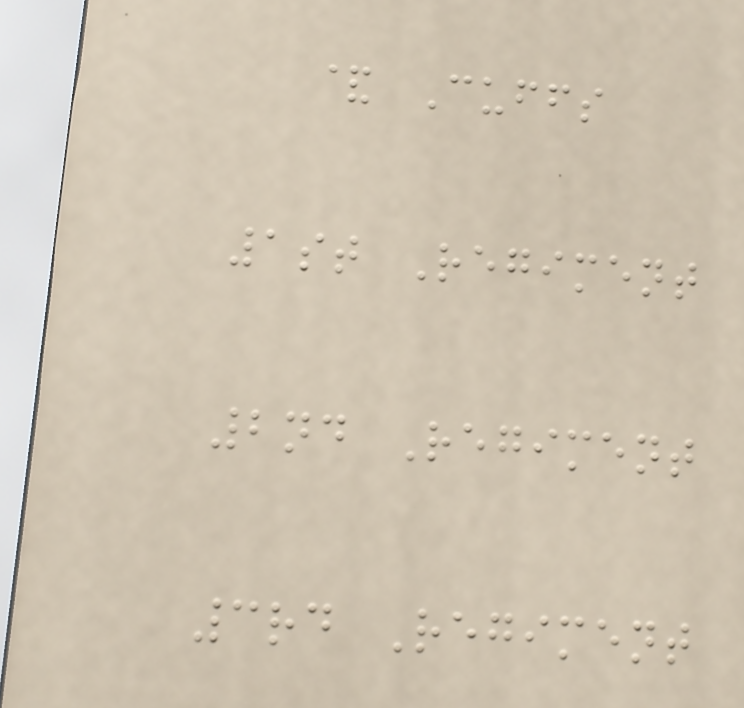& Cuffs
1st Regiment
2nd Regiment
3rd Regiment
